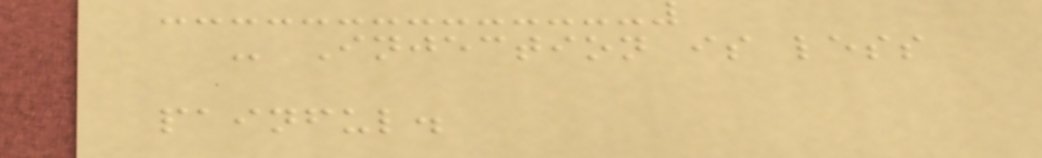- Injection is less
painful.
